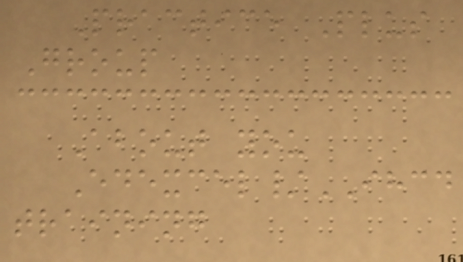Practice Plus
Group
About you
Edexcel/IHCD
training
